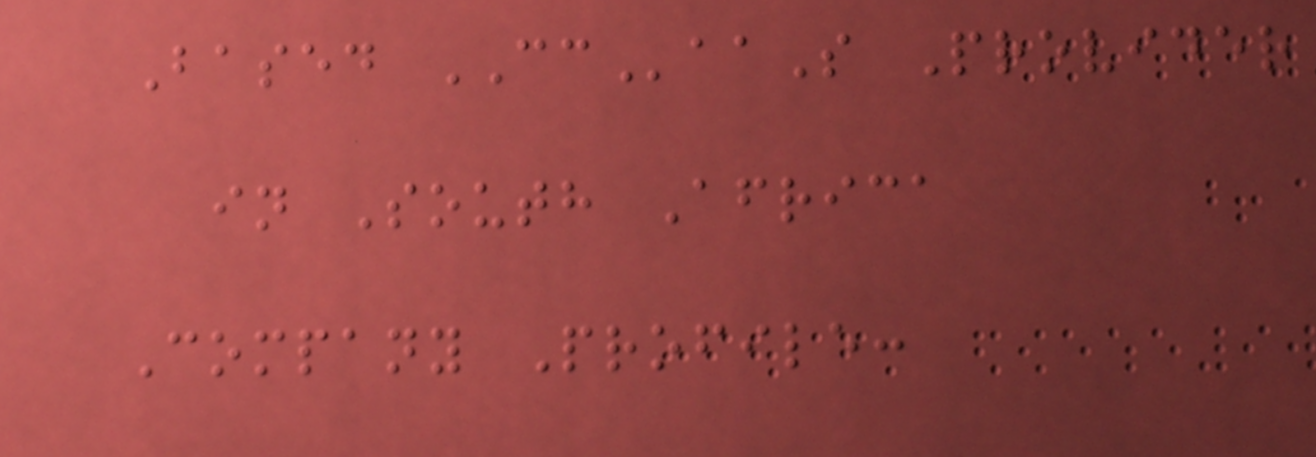Based CCaaS Provider
in South Africa
Company Profile:
